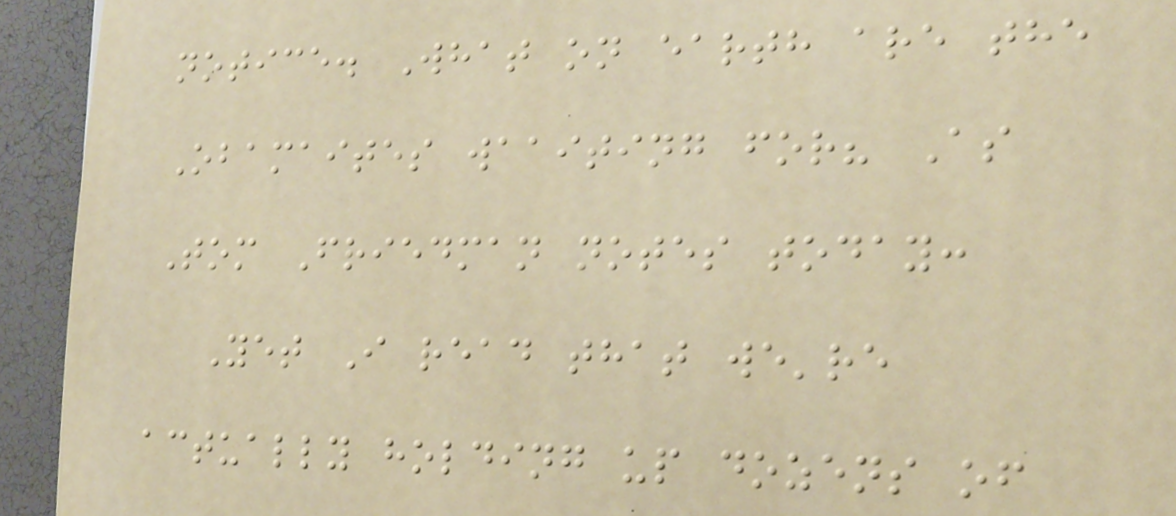notice. What on earth are the
Obamaites waaiting for? As
Tom Friedman notes today:
Yet I read that we're
actually holding up dozens of
